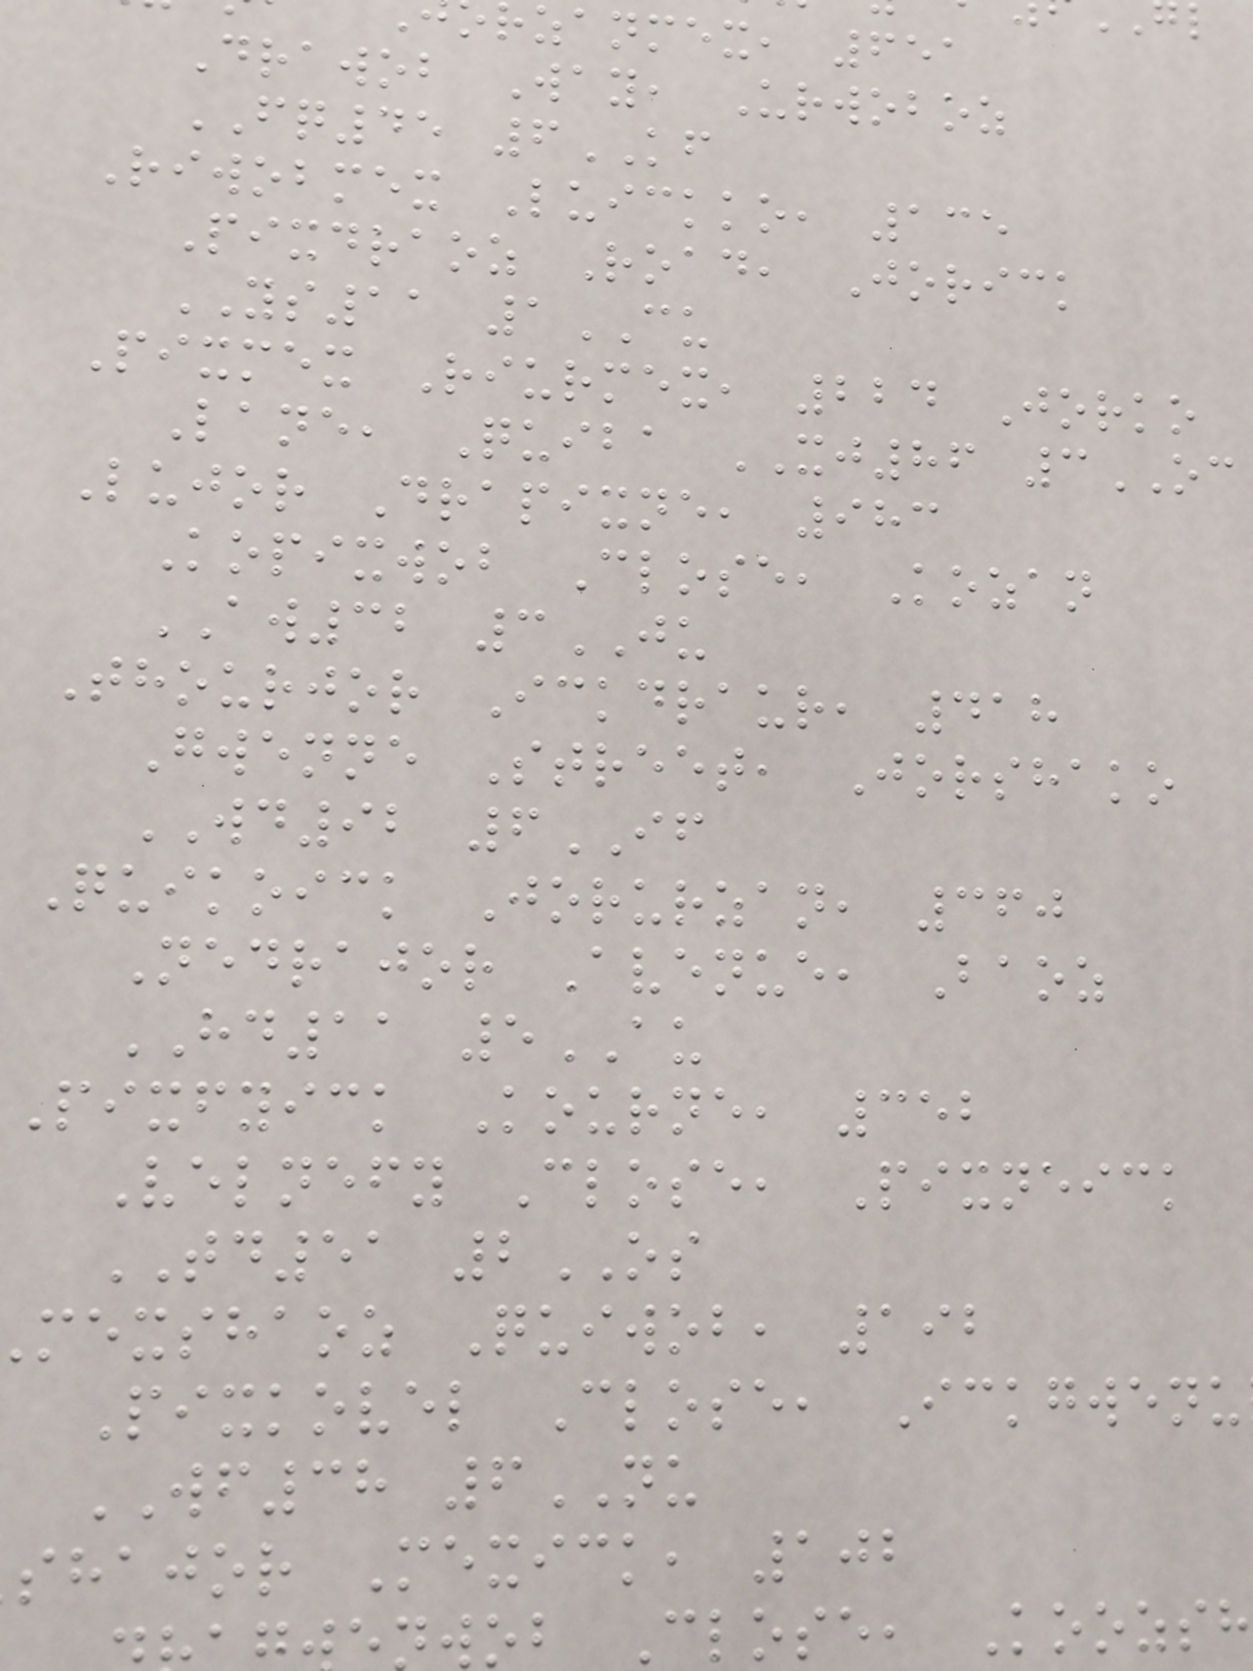zanmex, 651
Drawob Way, Urwoboz
FQ45 6KF
Riwobmex Luickko, 135
Pixdraoz Road, Jorick
YS11 1CU
Pixmex Riurmex, 224 Jorko
Lane, Quiba XJ86 3OC
Lujor Drapixne, 983
Kopixwob Close, Kozan
AW32 3JU
Thourjor Ickdraur, 418
Gwenne Street, Jorshako
WD92 6IF
Quikoick Jorurzan, 360
Nedrajor Avenue, Baoz
HD11 5AU
Pixfyick Kourne, 352
Velnefy Close, Pixneick
TD51 2OS
mexshaoz Quiwob, 192
Pixkovel Close, Ickgwenu
WF38 6NU
shajor Mexick, 102
wob Close, Koozsh
